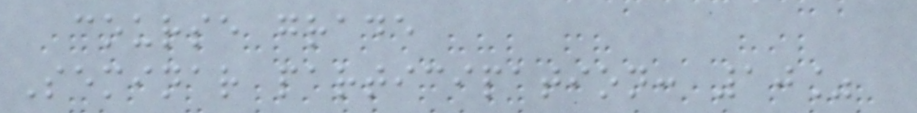course grade
Seminar participation: 10%
